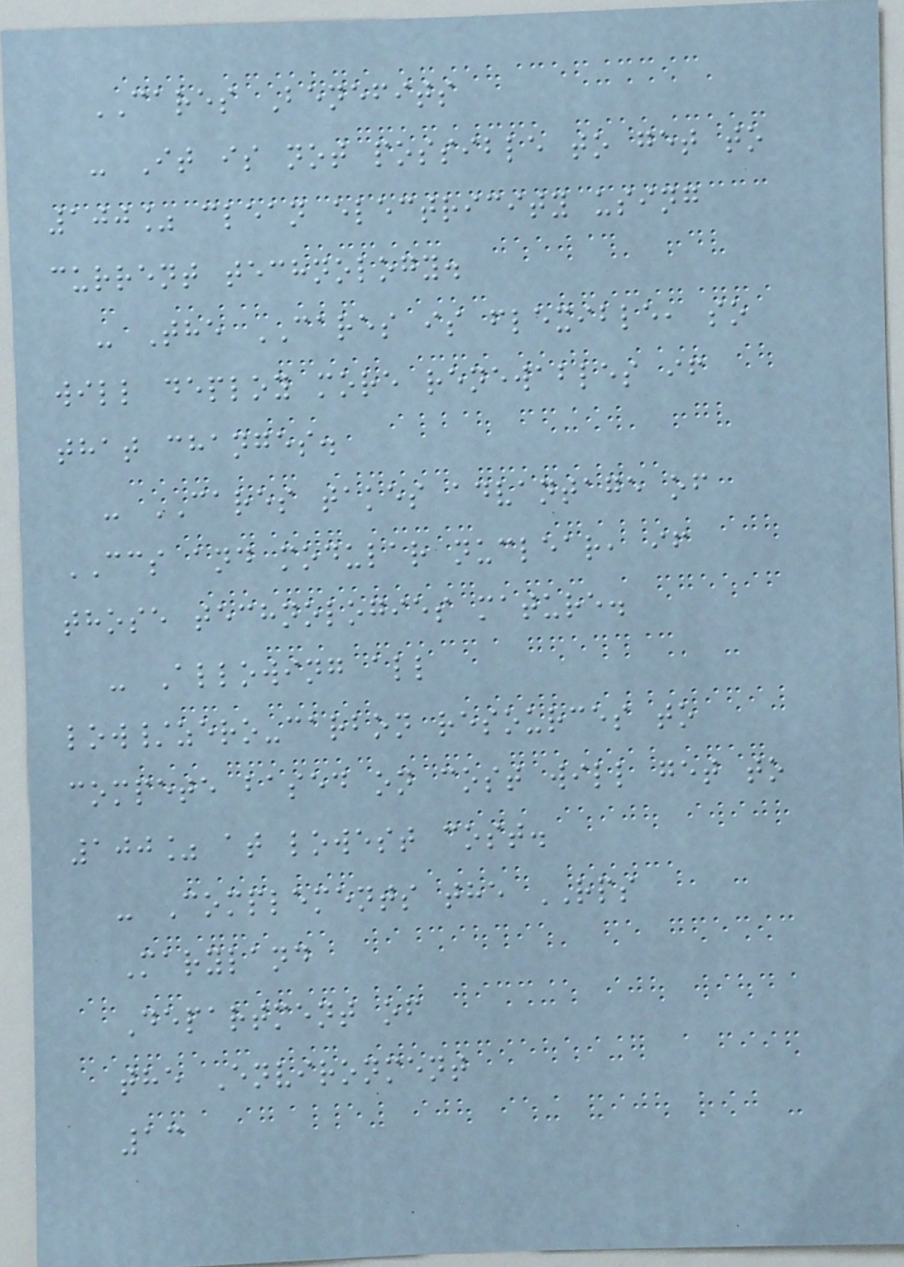CARES Benefits
- It is not possible to get to
100% clean electricity using
current technology.
- The CARES is flexible, so
will deploy more renewables if
that changes.
- CARES takes advantage of
CCS and modular nuclear, if
those technologies mature.
- Allowing all
low/zero-carbon resources to
compete based on cost will get to
100% at lowest cost.
- Complements the RPS
Maryland
Department of
the Environment
13
